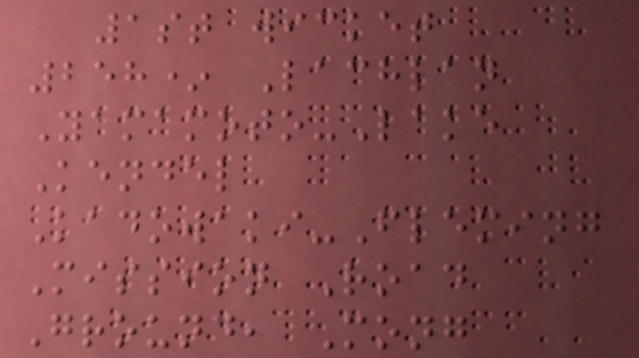1st wicket
258* Lachlan
Yamamoto-Lake
Kendel
Kadowaki-Fleming
Mission Road
Ground, Mong
